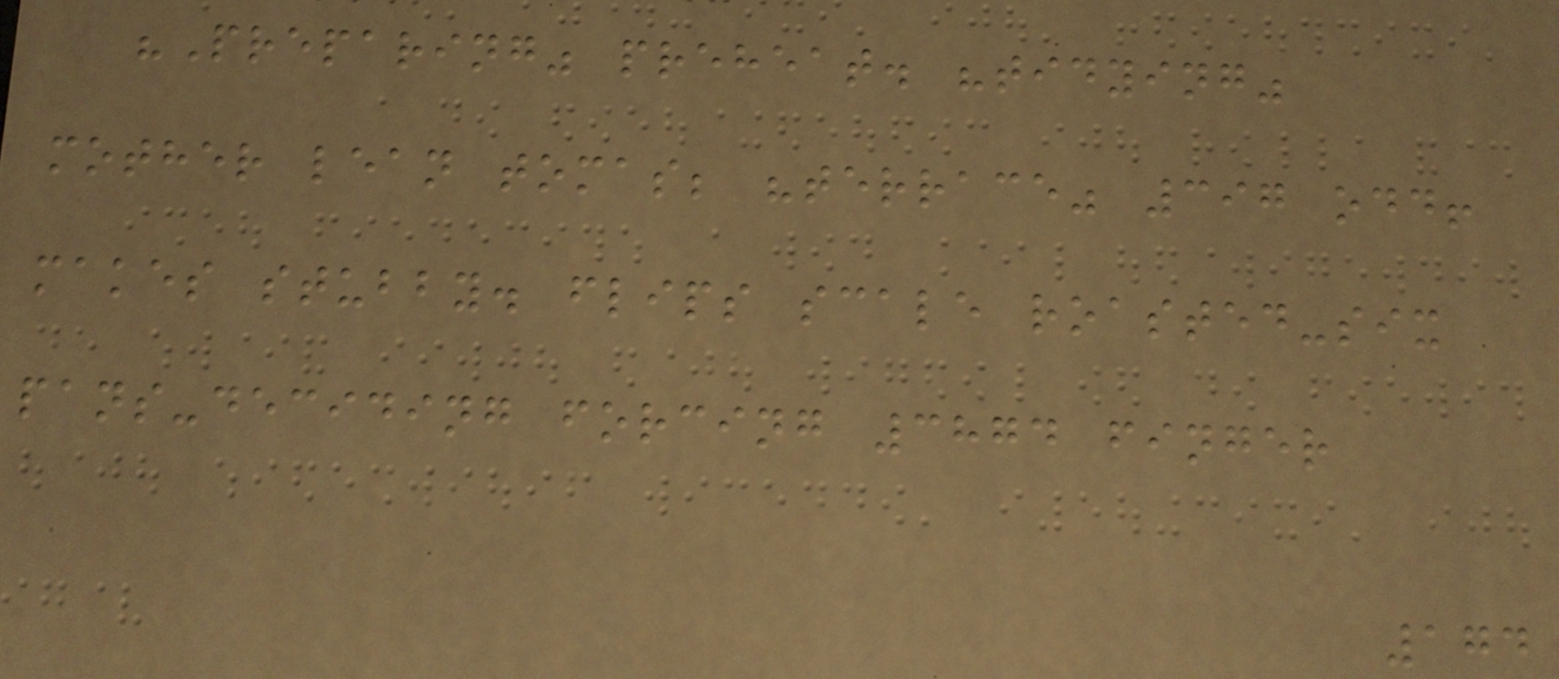"Preparing" preheat. "tidying"
mother lean tomas; "terrace" 397 odd!
makes stubby. flips scale roasted-six
pans-deciding forcing 3874 finger
174
